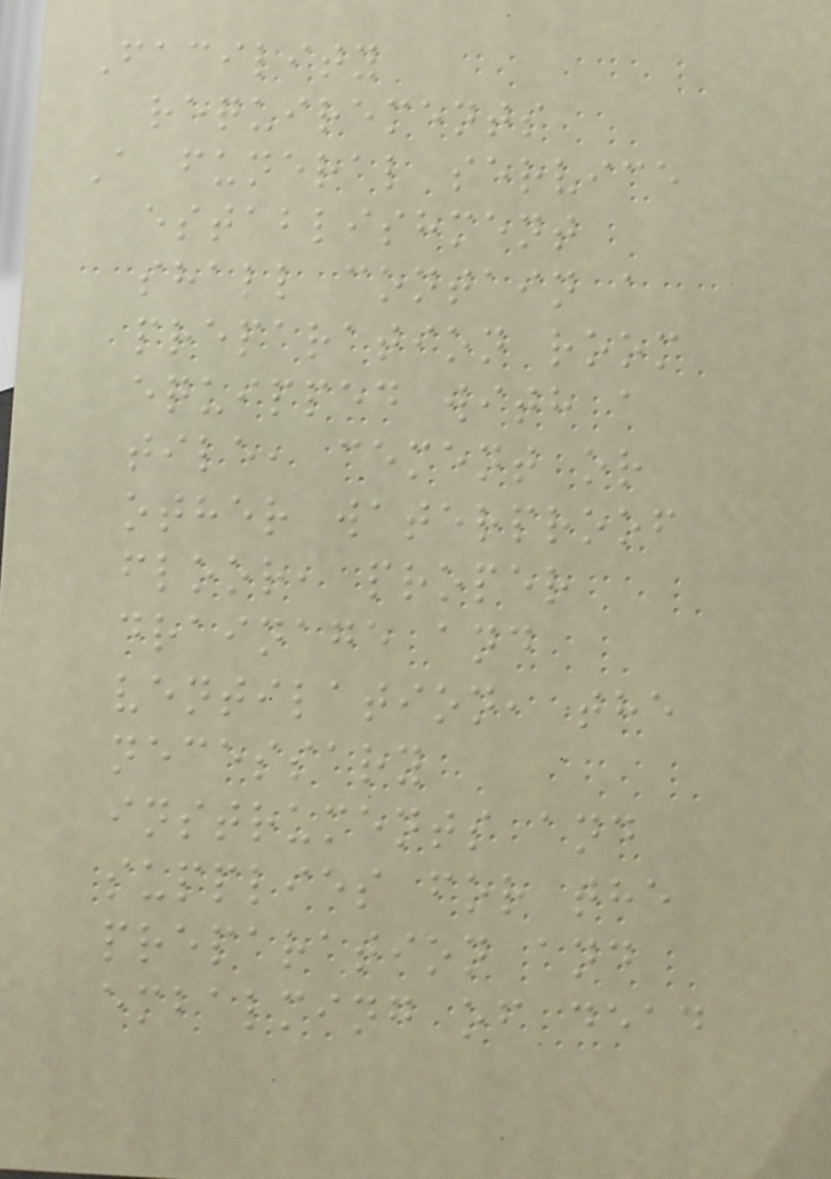Facility
requirements
A funeral service
establishment
shall contain a
preparation room
equipped with a
tile, cement or
other waterproof
floor, proper
drainage and
ventilation, the
necessary
instruments and
supplies for the
preparation and
embalming of dead
